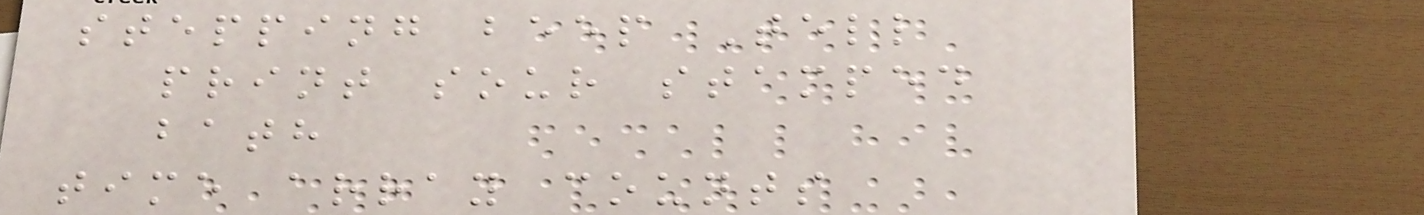stepping beep Tell
print sour stamped
bath
time array counts
